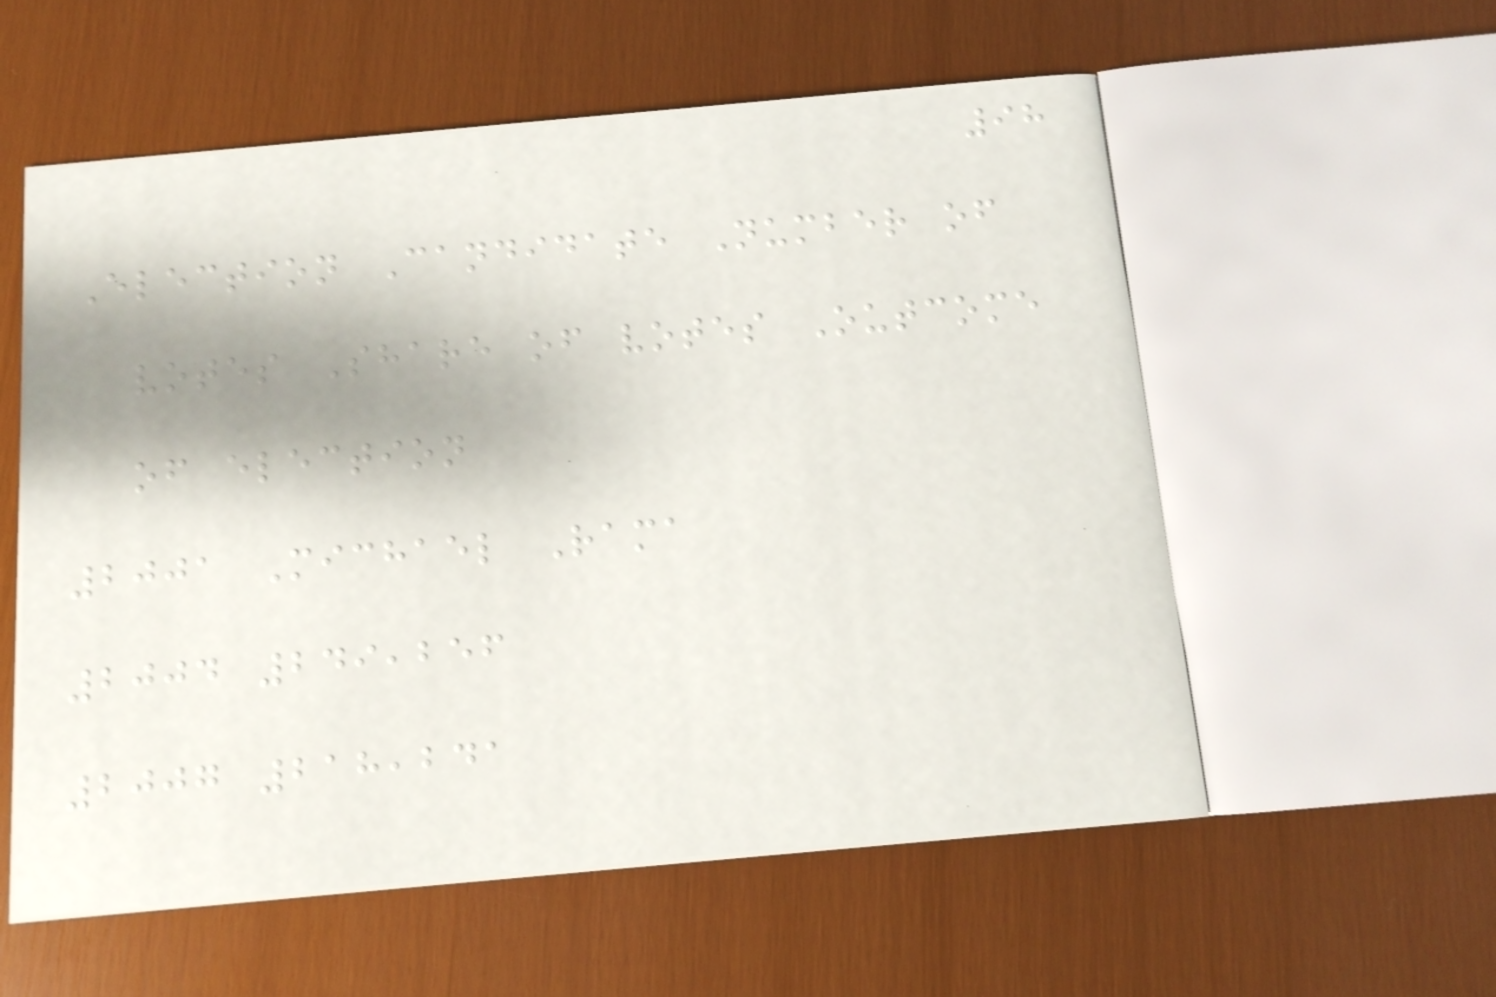98
Election Candidate Number of
votes Share of votes Outcome
of election
2001 Michael Rama
2004 249,256
2007 218,241
